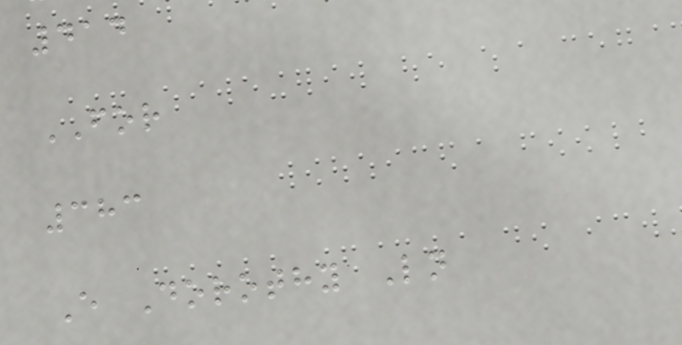414
FOR
383
E Dorothy Ln
